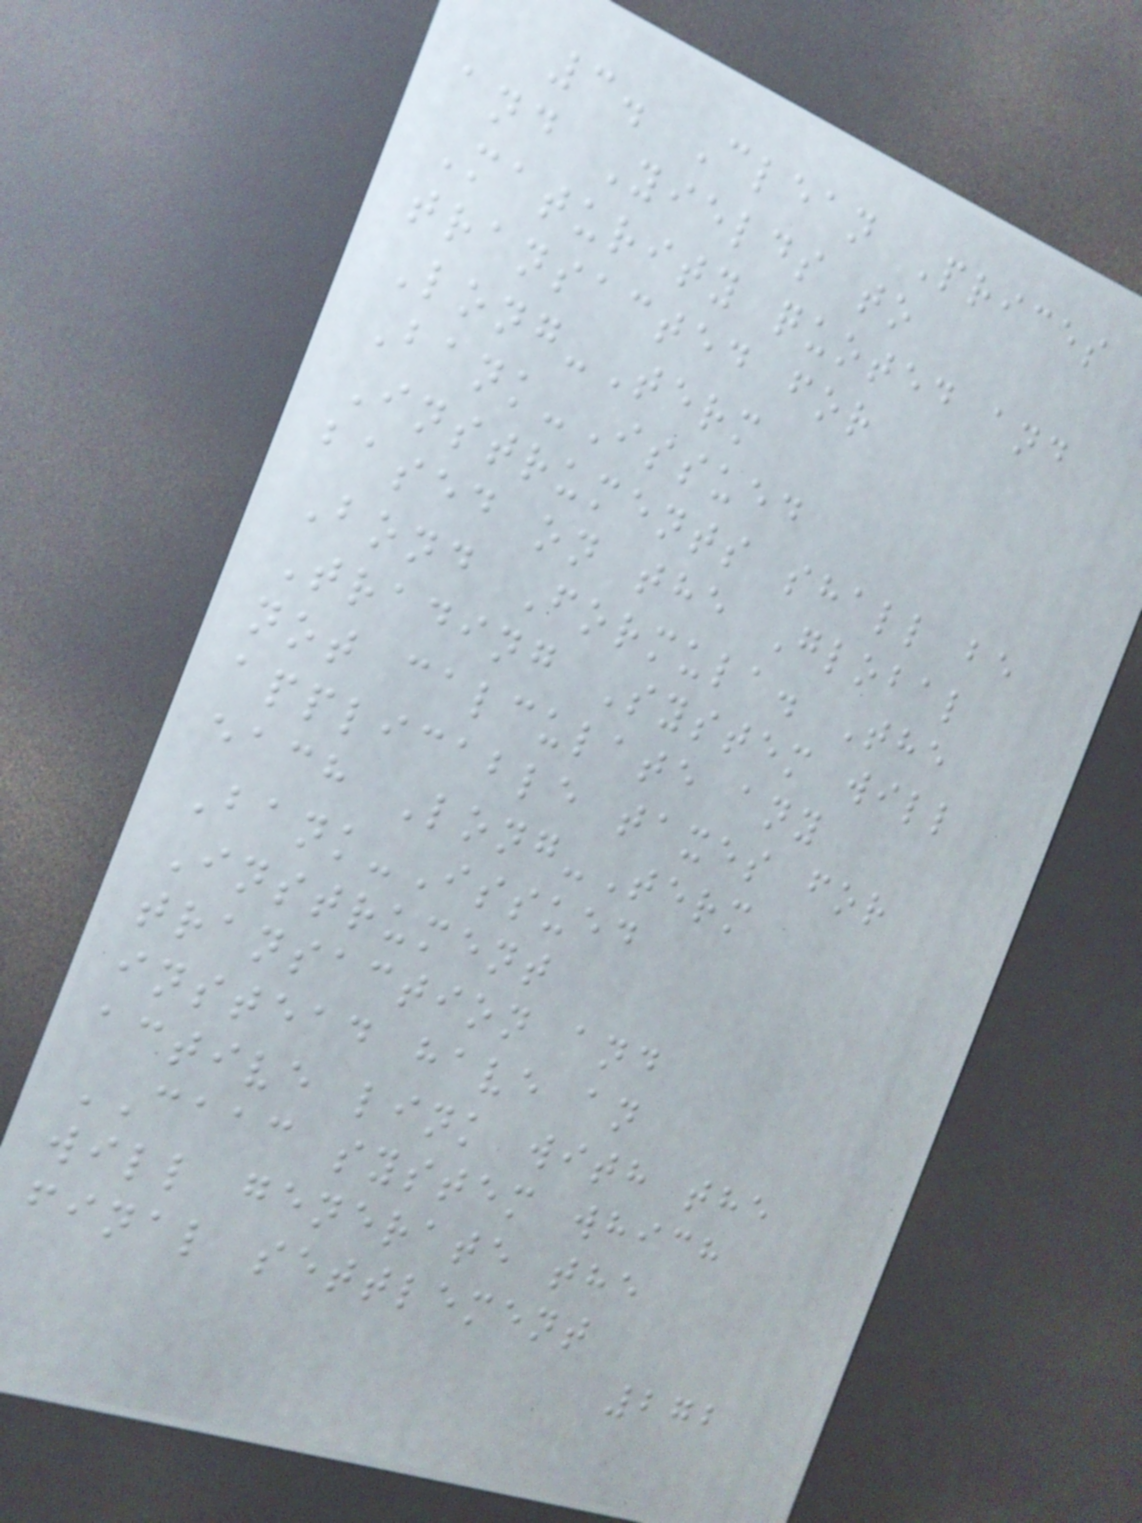3. Clean Prices
and Yields to
Maturity quoted and
transacted for
Long-Term
Bank-Issued
Instruments shall be
based on the Global
Bond Formula. The
Trading System will
not calculate any
applicable taxes for
each Long-Term
Bank-Issued
Instrument
transaction and
instead have an
active link with the
CAAC system which
will generate the
final settlement
272
